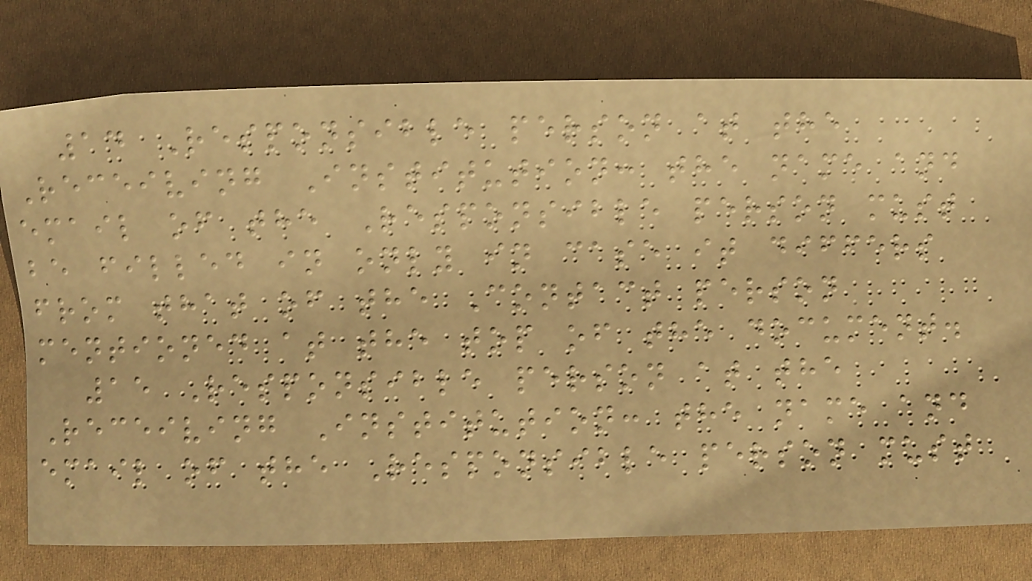14 Responsible person at the
Receiving Institution: the name and
email of the Responsible person must
be filled in only in case it differs
from that of the Contact person
mentioned at the top of the document.
15 Responsible person at the
Receiving Institution: the name and
email of the Responsible person must
